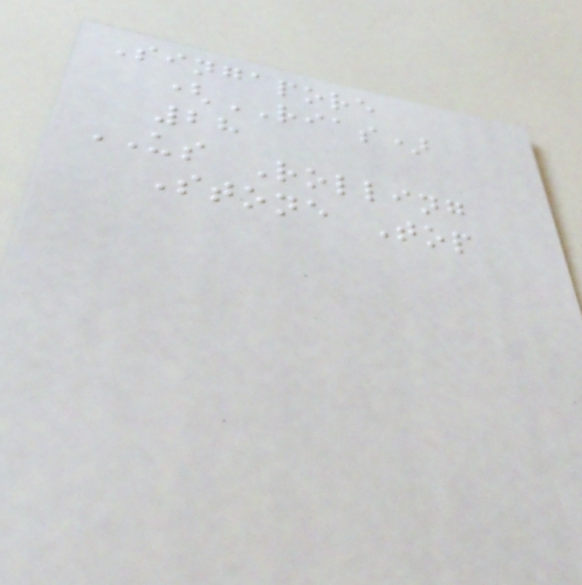Singapore
(RIAS)
28
US Rolling
Stone Top
